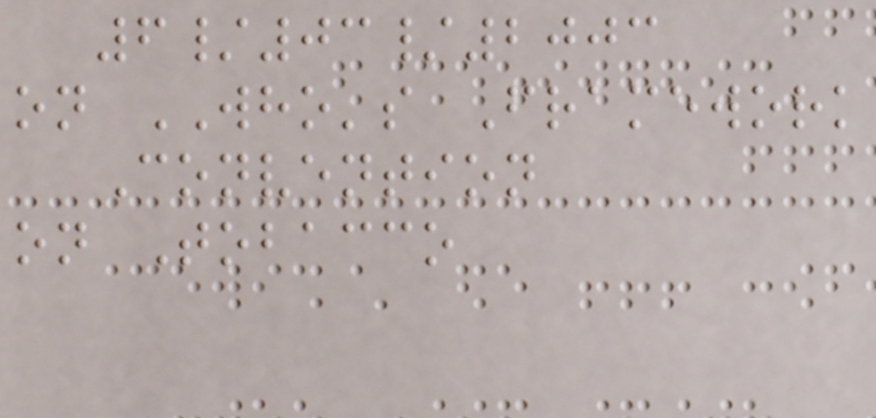6/03/2003
on WHO's Framework
Convention
on Tobacco
